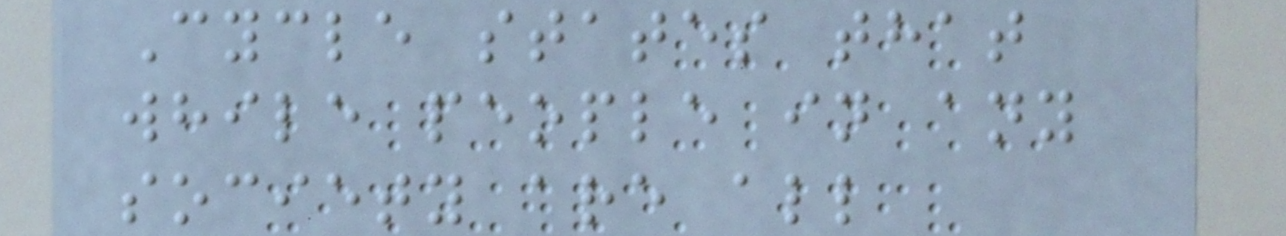Cycle states that
while people in any
society are all
